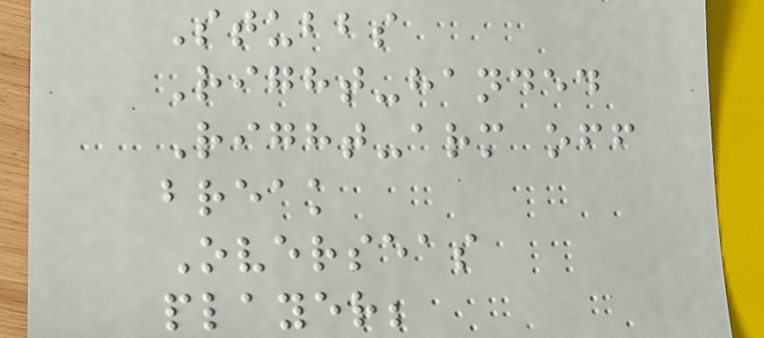Stubbs
Right-handed
Right-arm off
break
Overseas
player;
